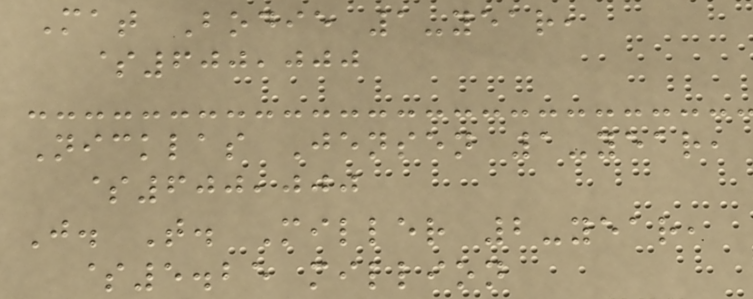Mat Bodie 1-year,
$600,000
Nicklas Jensen 1-year,
$600,000
J. T. Miller 2-year,
$5.25 million
